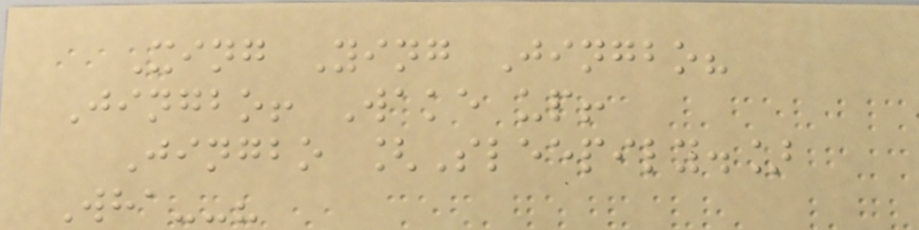Xing Ying Jingbo?
Jingbo! Wake up!
Jingbo [Sleepily.]
Wha--?
